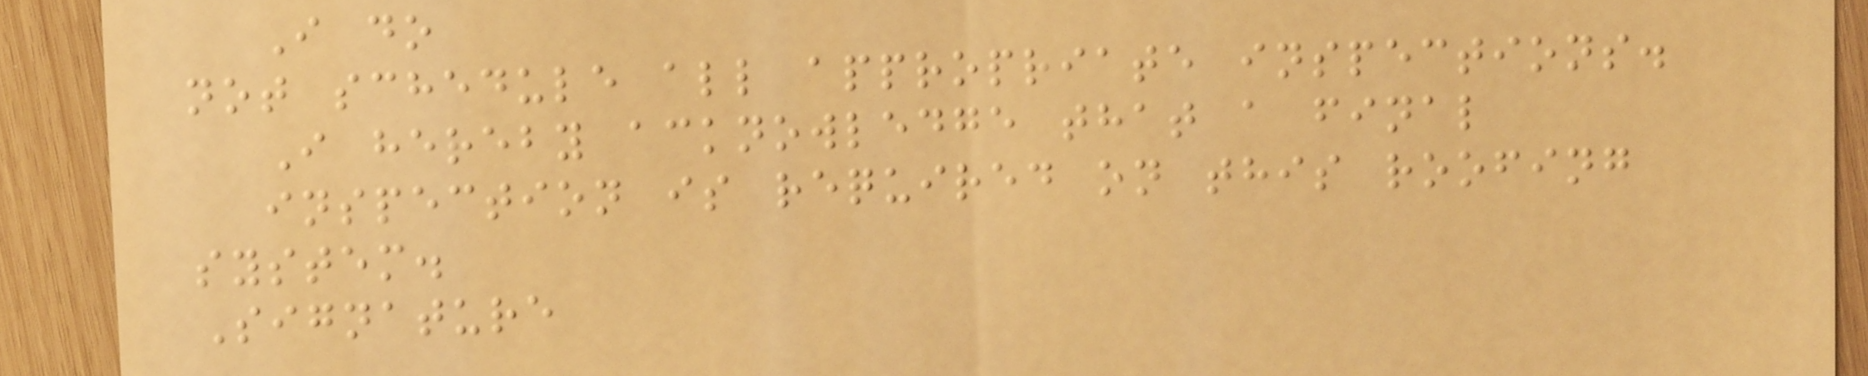I do
not schedule all appropriate inspections.
I hereby acknowledge that a final
inspection is required on this roofing
system.
Signature
